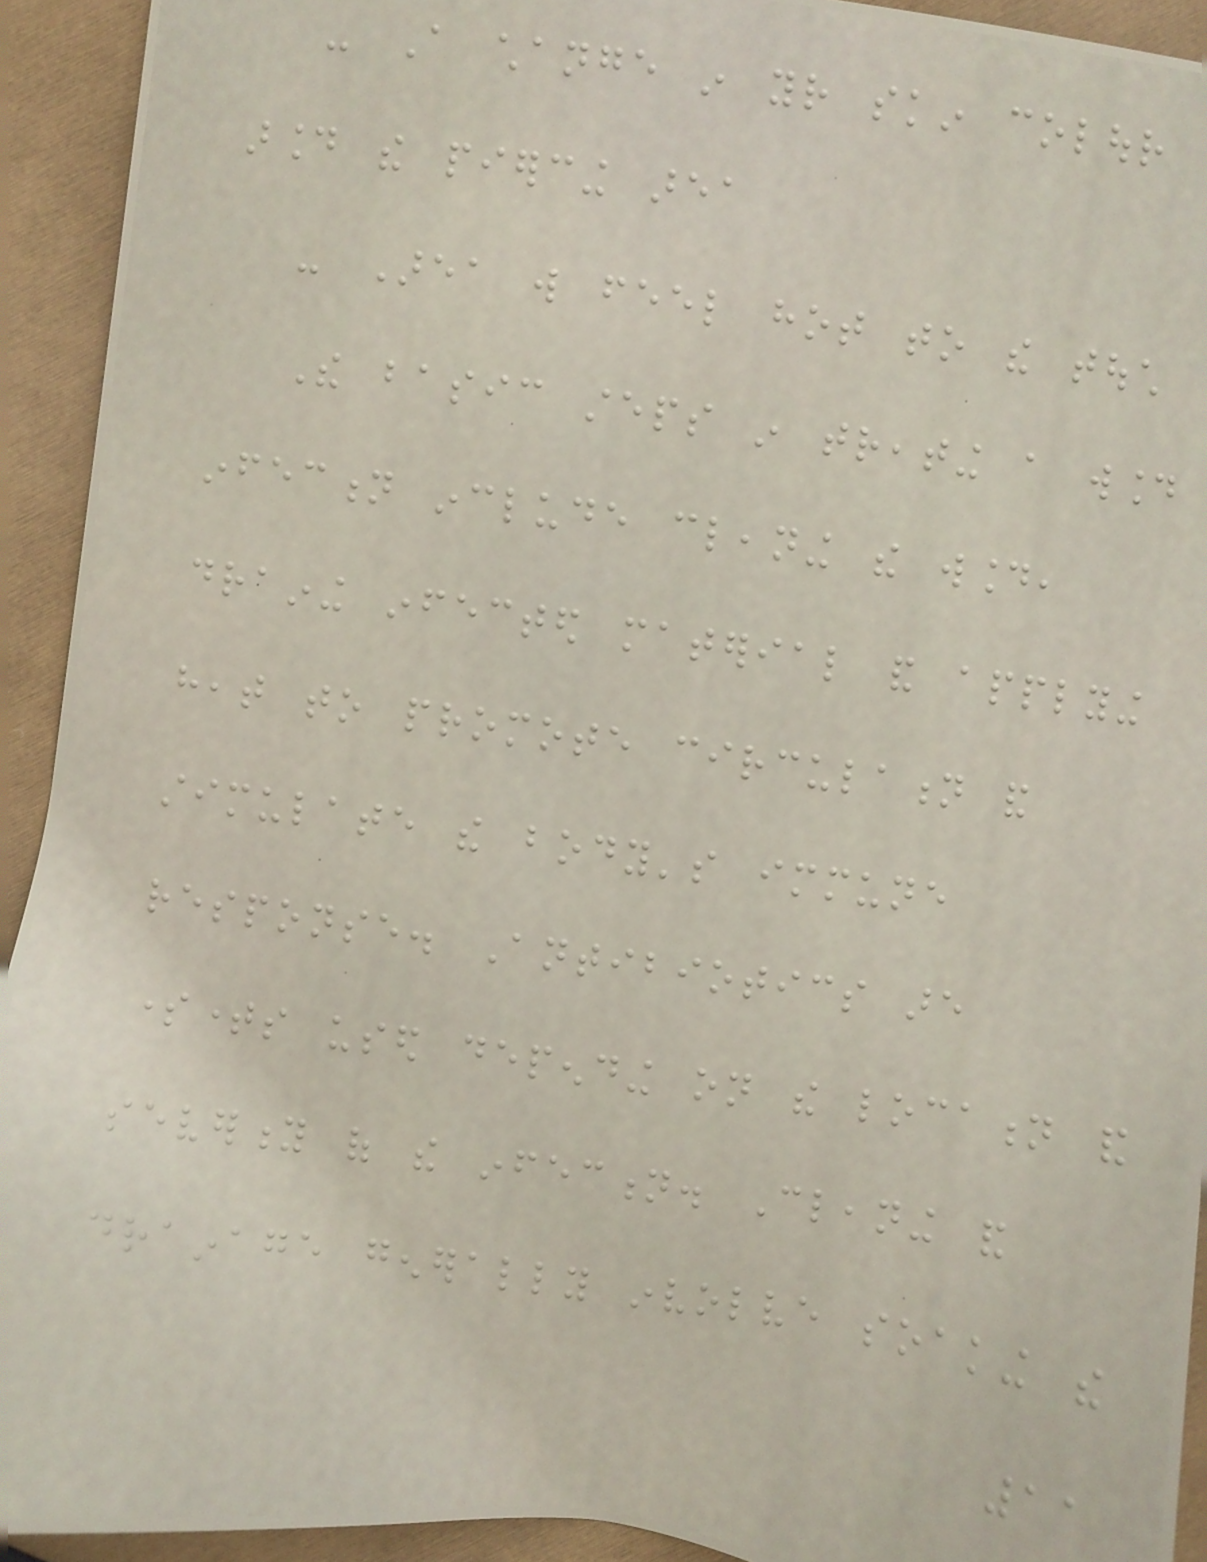- A change in your skin colour
around the piercing area
- Area will feel hot to the touch
The basic steps in treating a wound
infection include cleaning the wound,
draining infected material and applying
heat to promote circulation and
stimulate the body's immune
response. Antibiotics are
sometimes used depending on the location and
severity of the infection. Cleaning and
drainage generally involve soaking the
11
